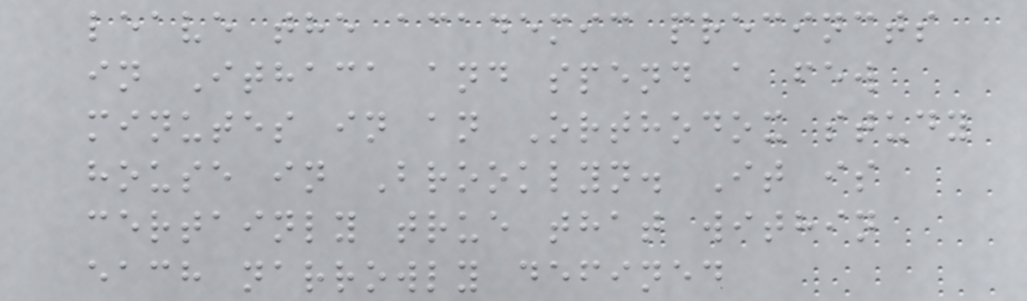leave the academic precincts
in Ithaca and spend a few
minutes in an Orthodox study
house in Brooklyn. It is
certainly true that within
each narrowly defined
